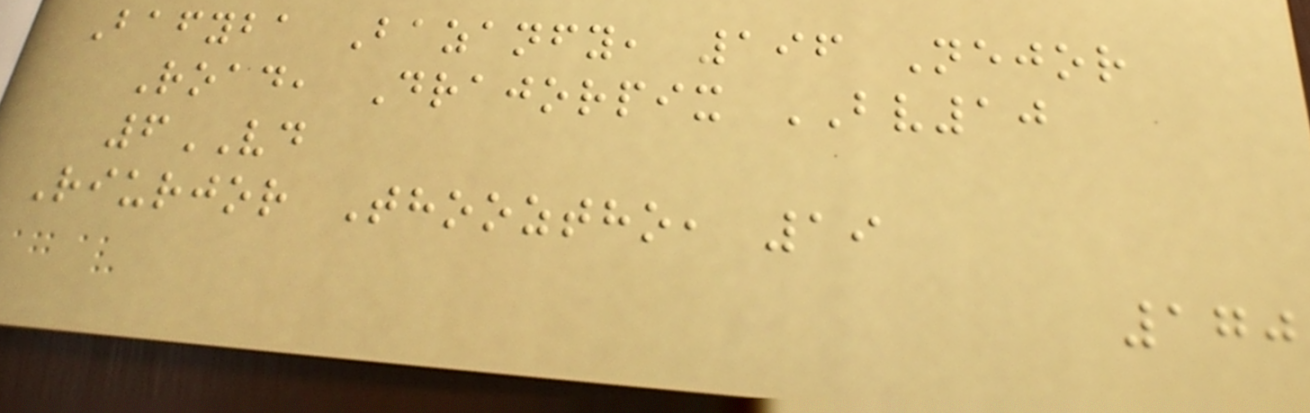Bafyba Bazanfy, 196 Nejor
Road, Drajorpix BV10
6VD
Riurjor Thooztho, 19
170
